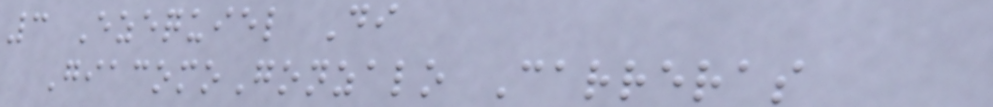3 Ezequiel Di
GiacomoGonzalo Carreras
